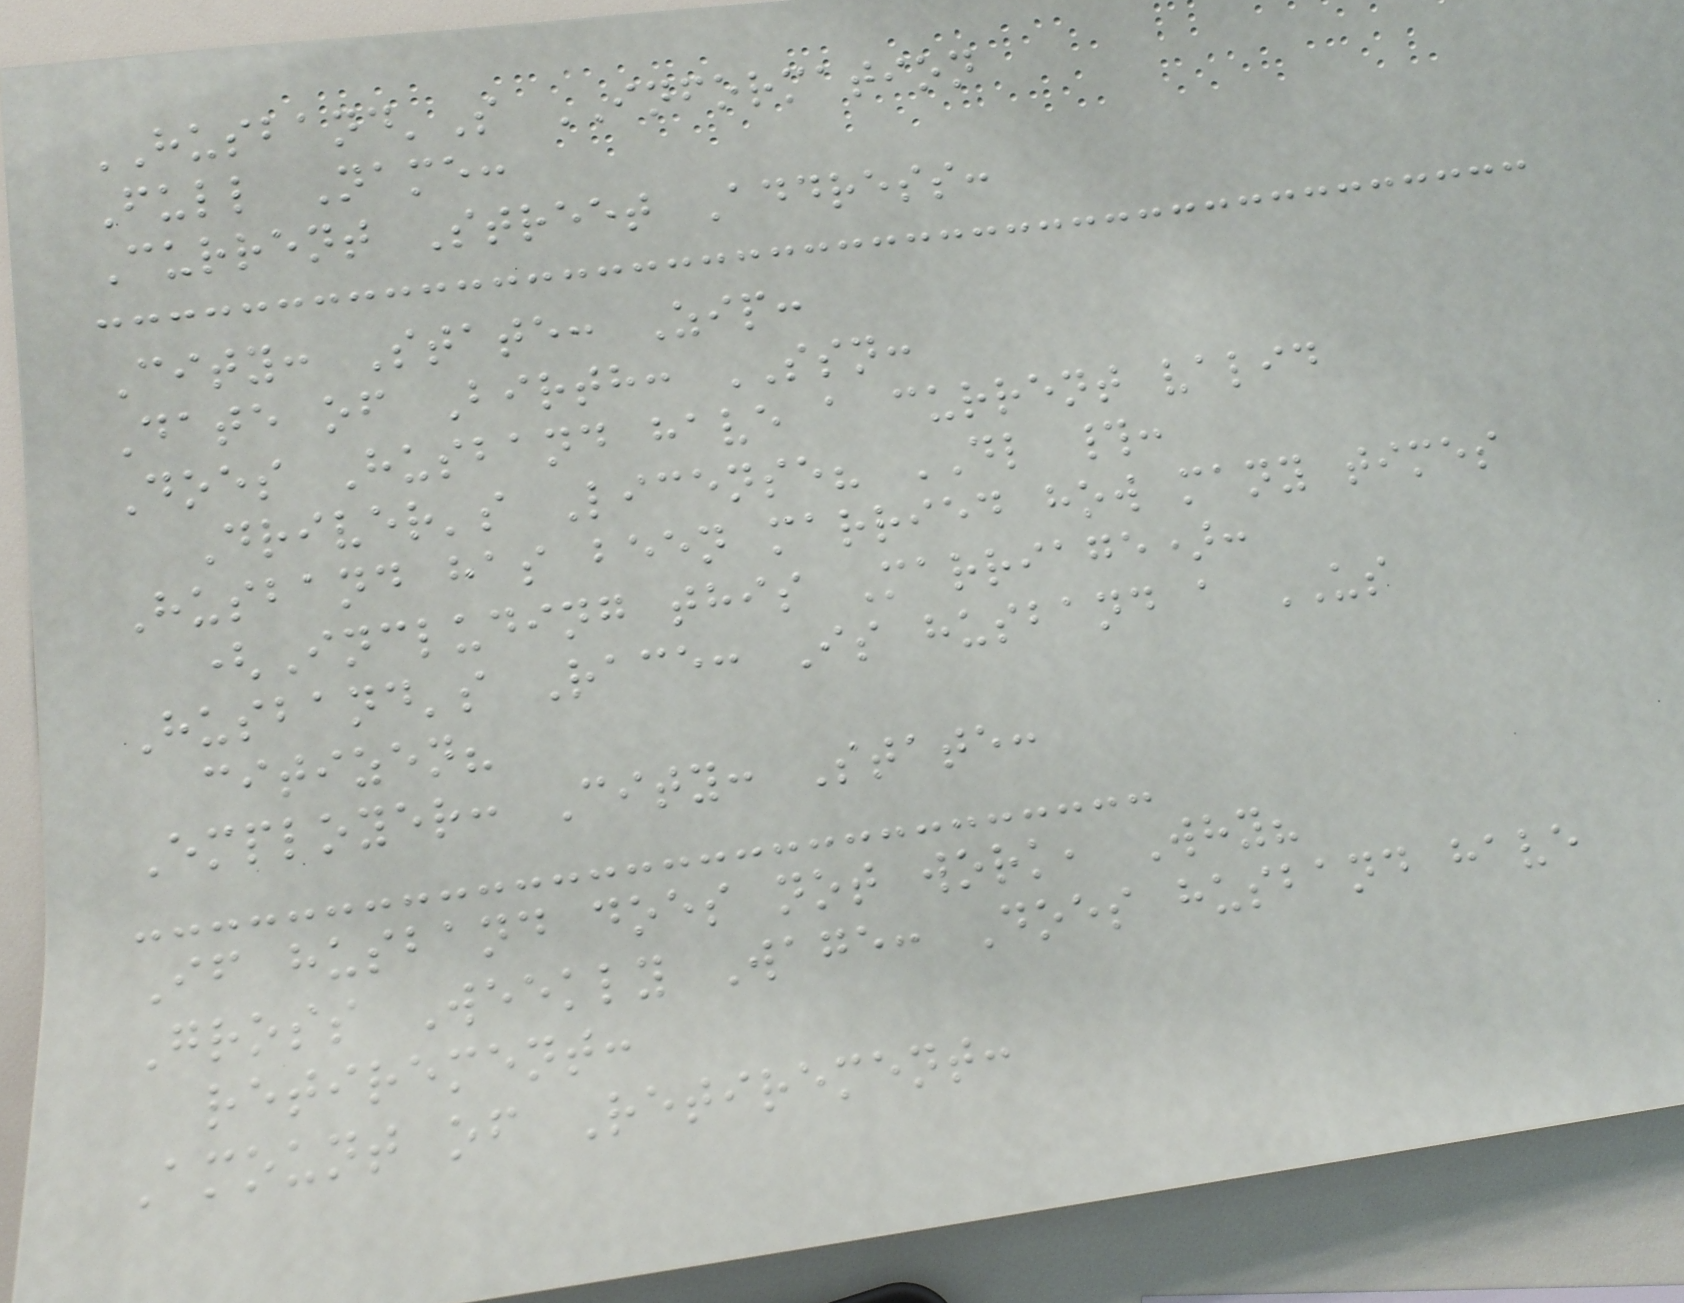HUSBAND'S INFORMATION
Full Name:
Current Street Address:
City: State: Zip:
Date of Birth: SSN:
Does Husband have a current valid
Driver's License? DL #:
Husband has been married how many times
(Including this Marriage):
Husband's Race: Is husband a US
citizen?
Employer: City: State:
If husband does not work, Why?
Gross Weekly Wage: Does husband have
retirement:
Amount of Retirement:
